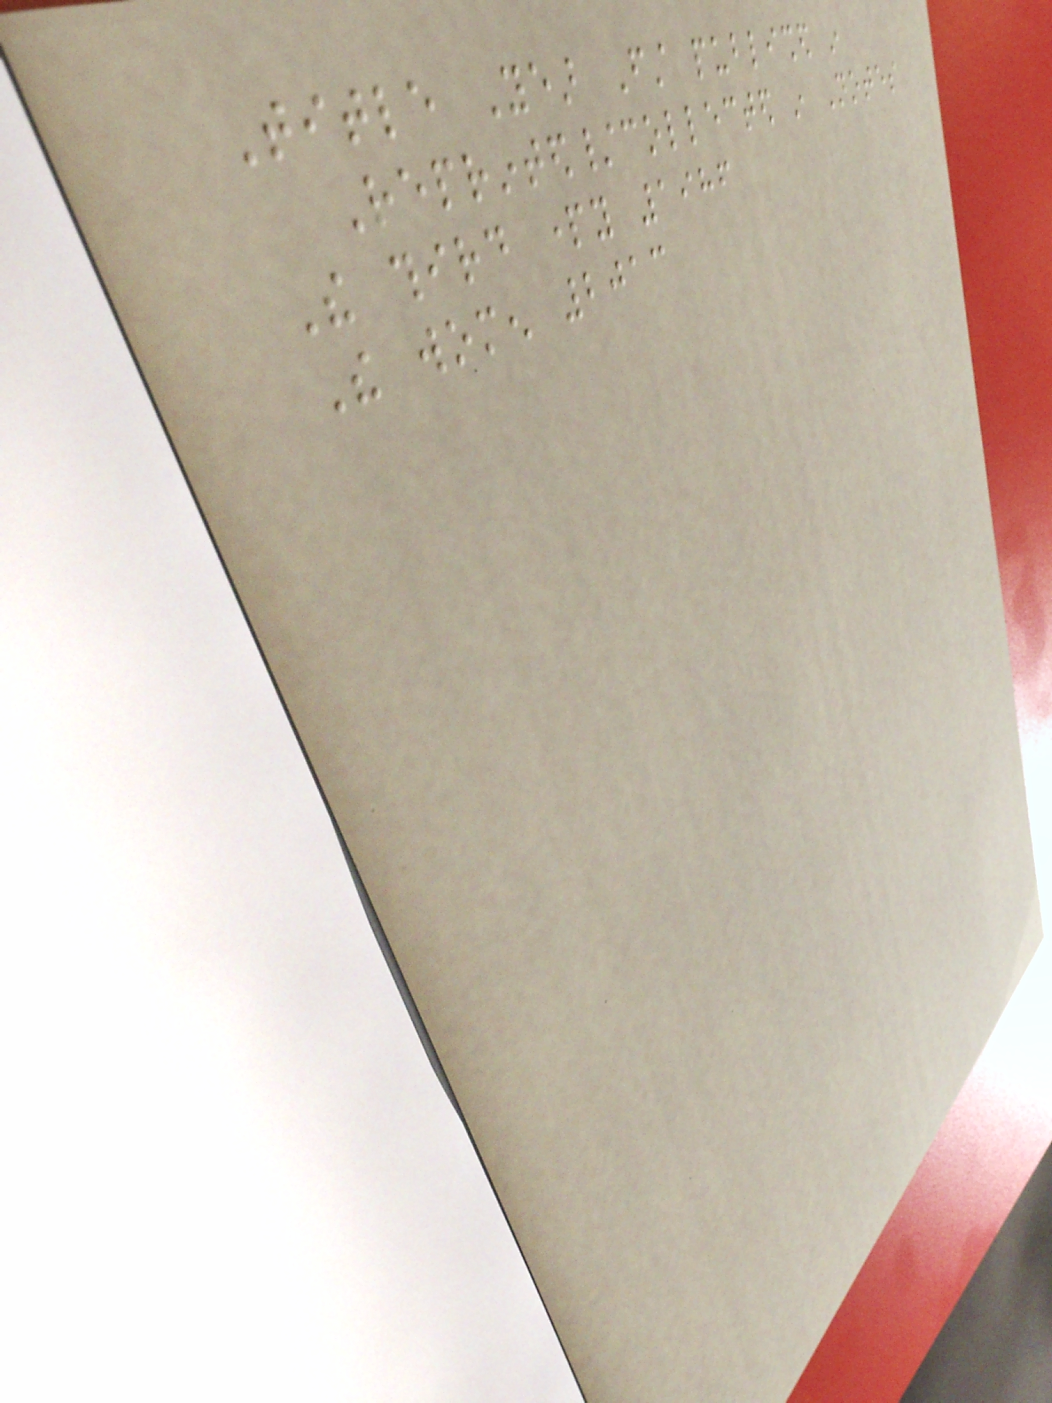Title Year First published in
Reprinted/collected in Notes
The third party 1986
The women 2013
